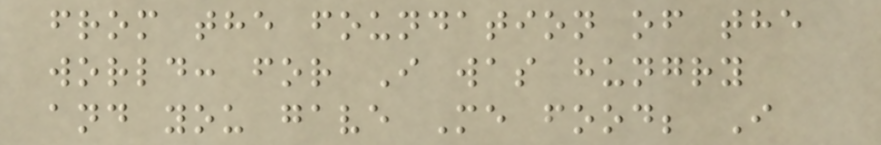from the foundation of the
world: for I was hungry
and you gave Me food; I
